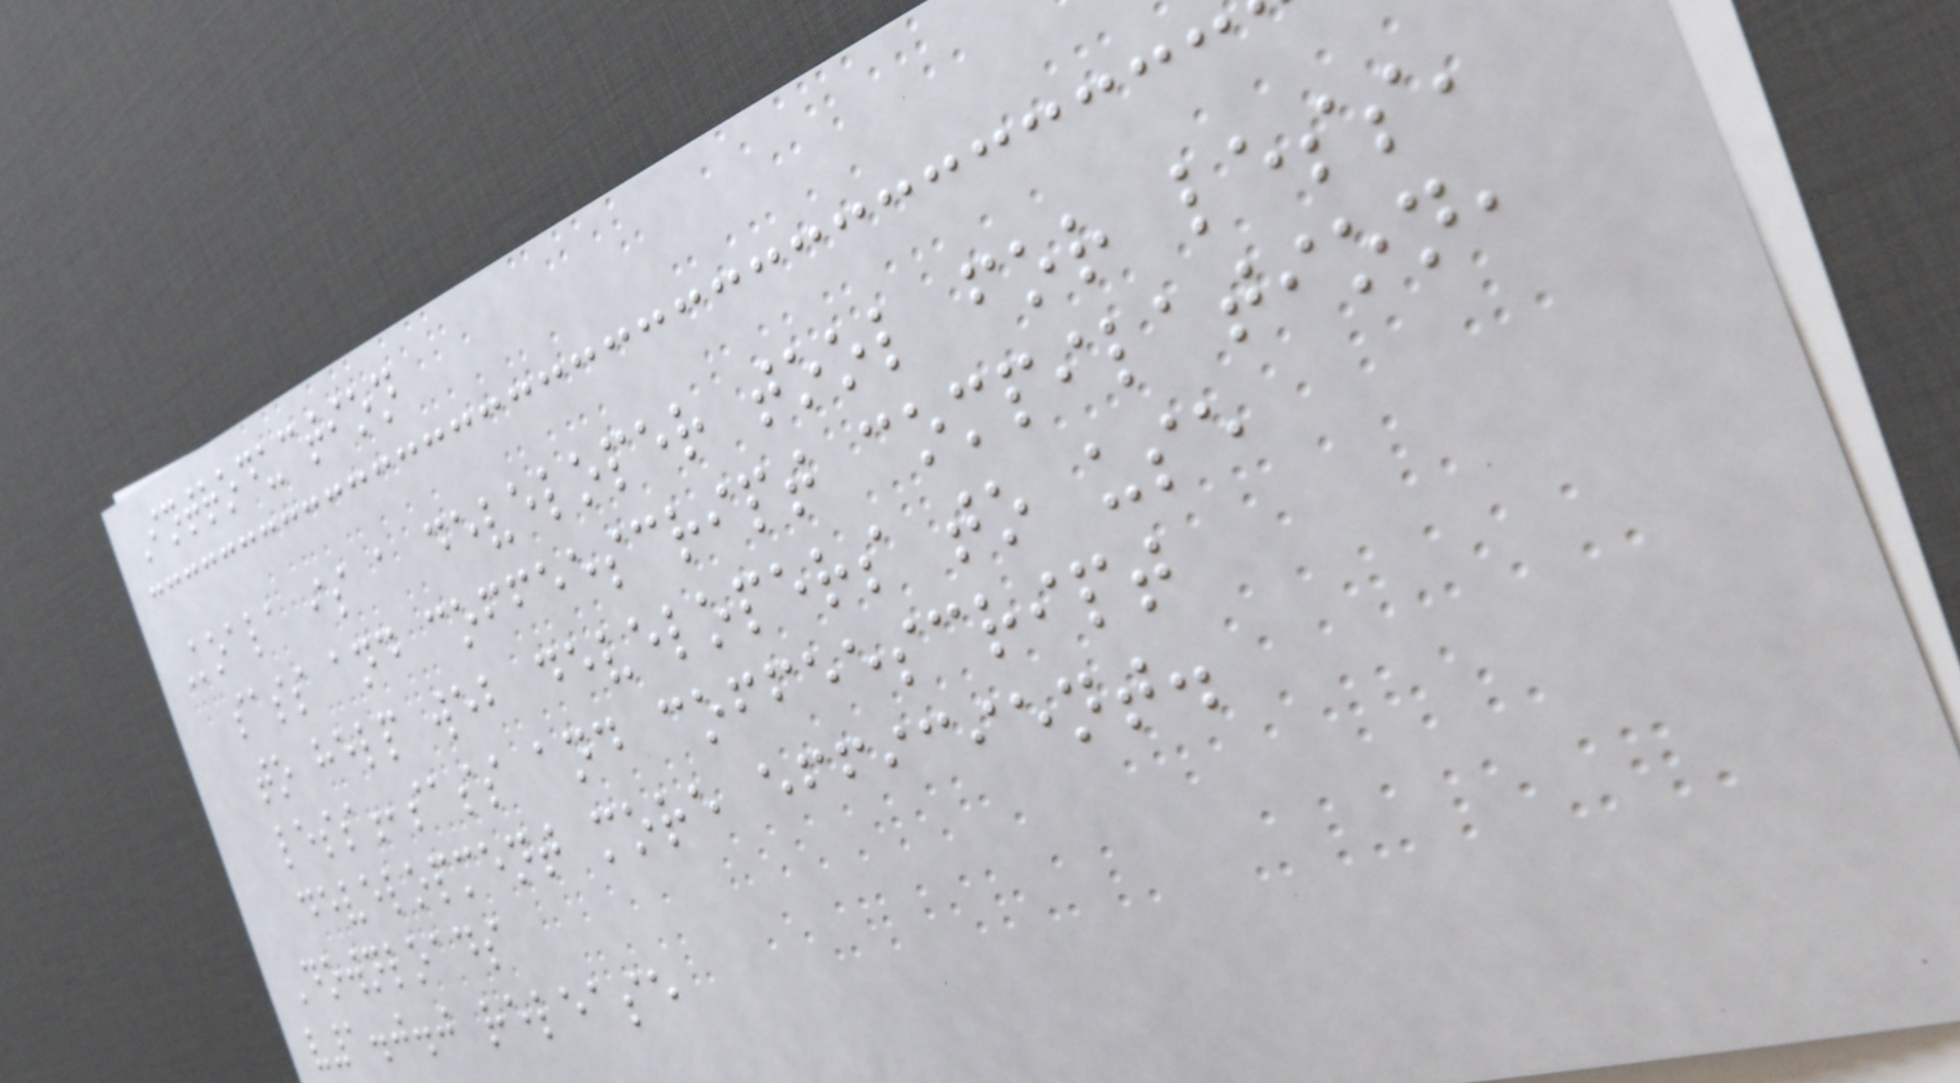Introduction
Koala is a developer tool for less,
sass and coffeescript compilation,
to help web developers to use
less,sass and coffeescript
development more efficient.
Downloads
v1.0.0 release
